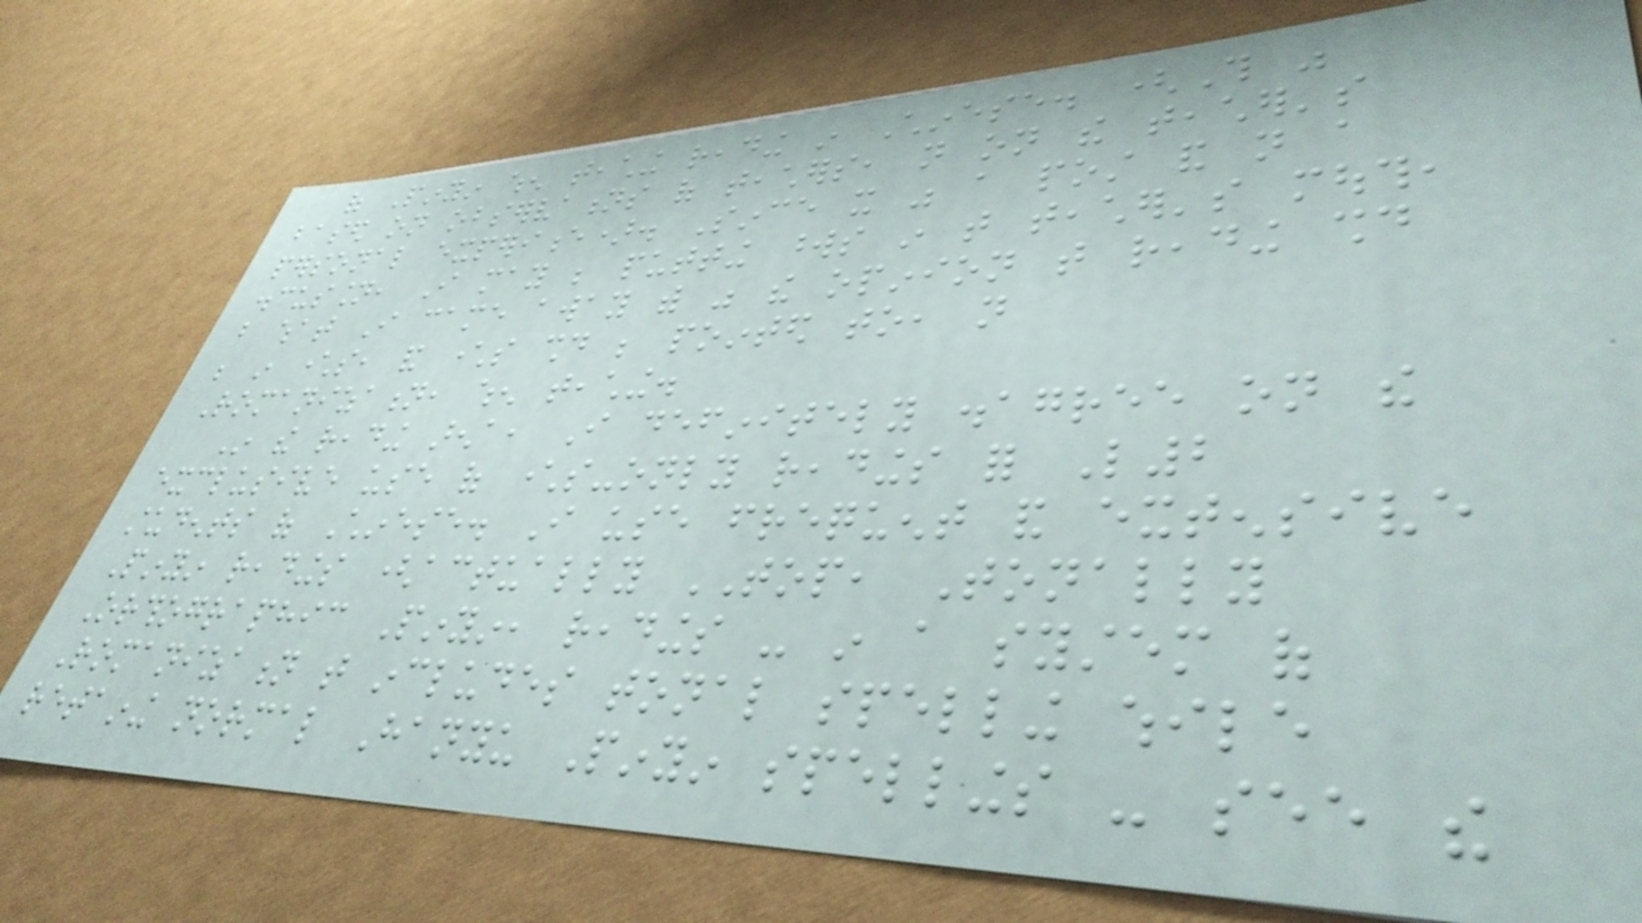of Pinyin when teaching reading in Chinese. (This was
based on observations of teachers, not on the teacher's
personal experience). Since it was a post and not a
discussion, I may be putting words in that teacher's mouth,
but what I came away with was the opinion that reading should
be in characters, and characters should be pointed to, not
Romanization, when teaching.
In the reading arena, I definitely disagree on the
exclusive use of characters-only readings for L2
students of Chinese. I use frequent and extensive
Pinyin readings (actually TOP, Tonally
Orthographic Pinyin, readings - in a system of
Romanization that includes tonal spelling while
retaining normal Hanyu Pinyin spellings - see the
